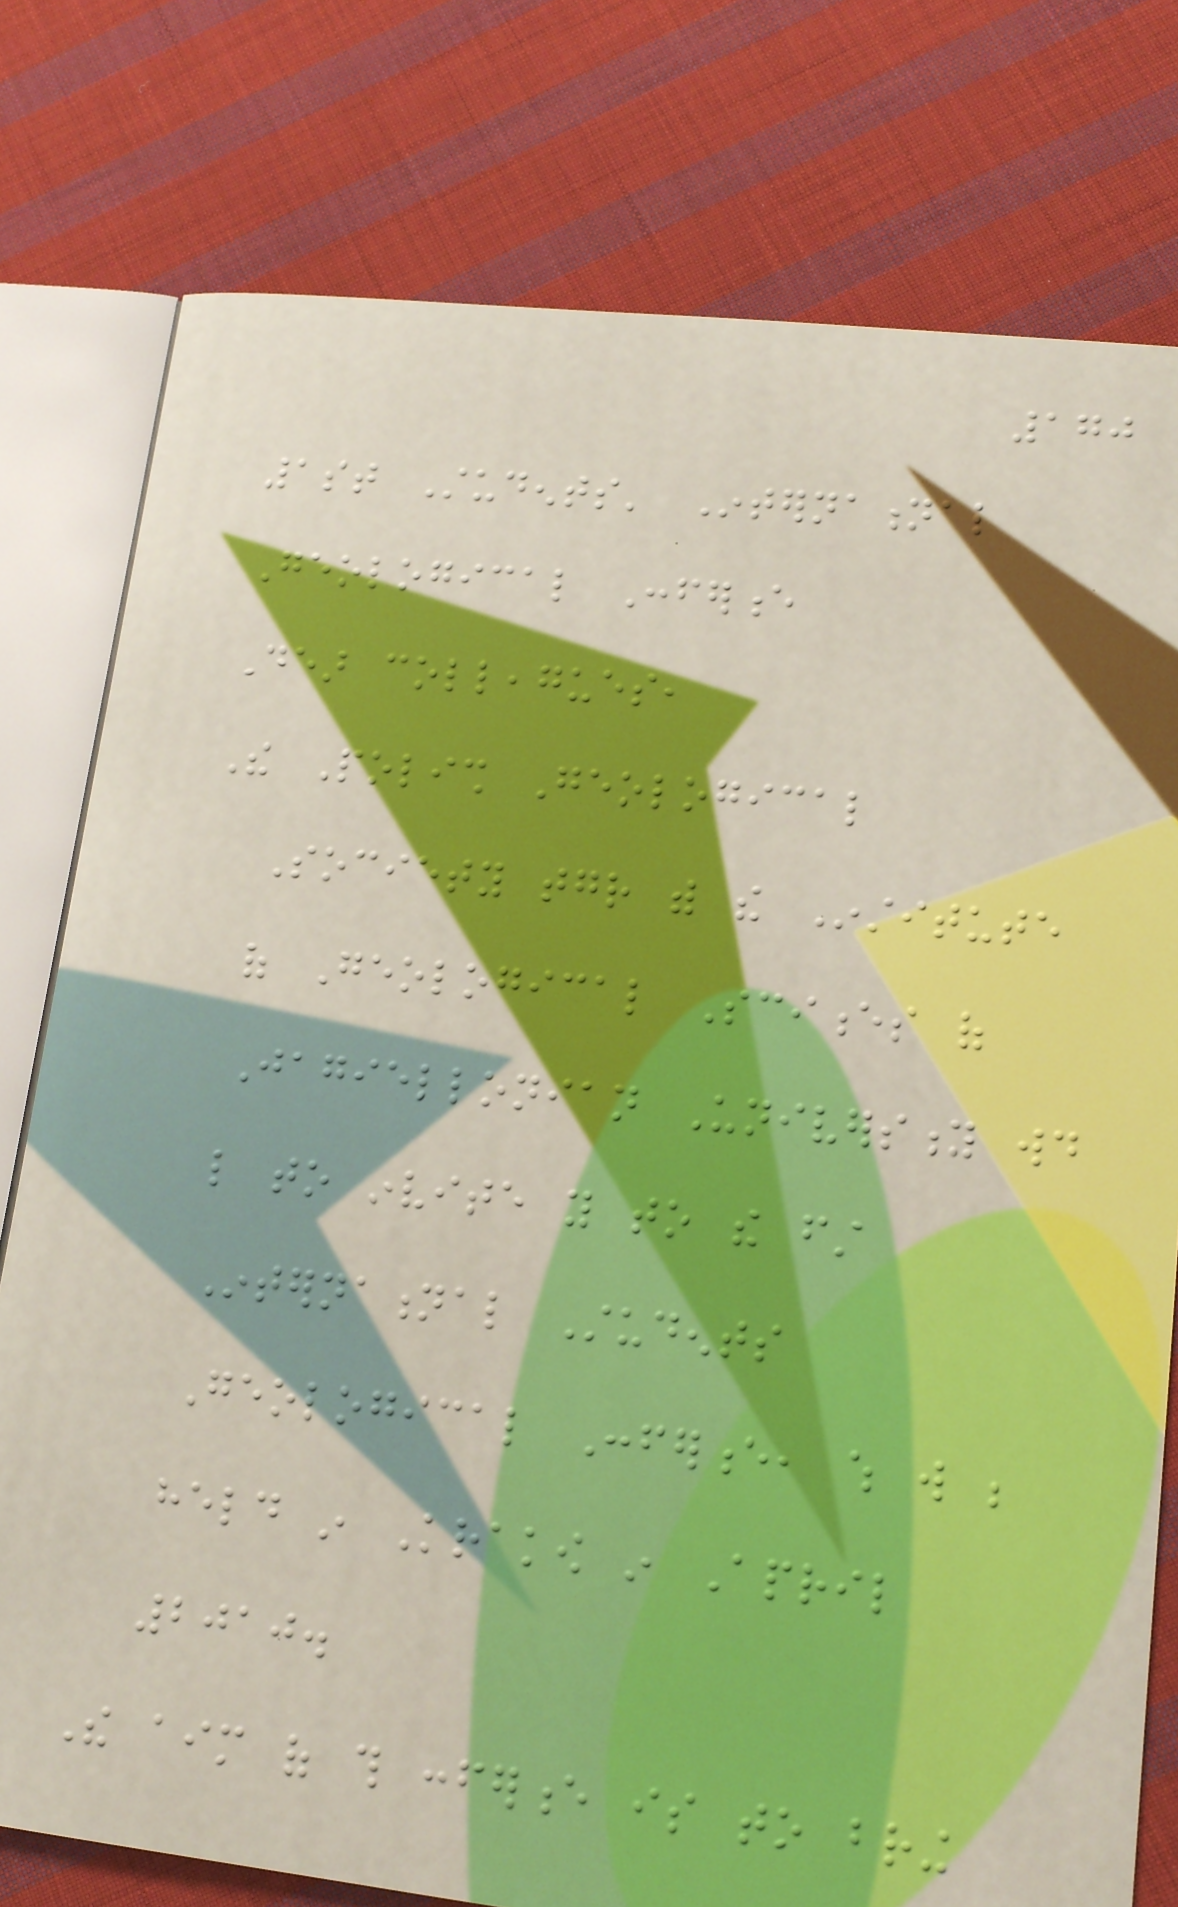170
1st Students' International
Geological Conference
Dear colleagues,
The Polish Geological
Society together with the Institute
of Geological Sciences of
Jagiellonian University would
like to invite you to the first
International Students
Geological Conference, which will be
held in Krakow in April
2010.
The aim of this conference is to bring
